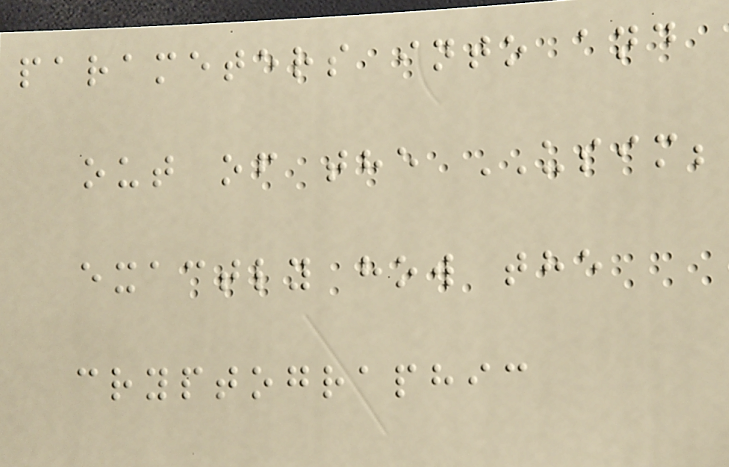parameters into and
out of the USIM;
exactly how the
cryptographic
